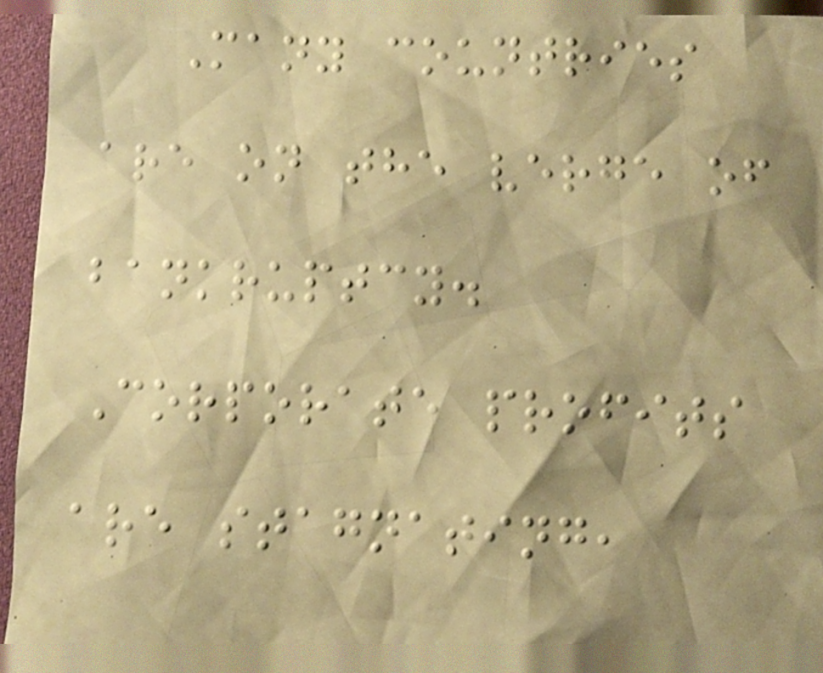Many countries
are on the verge of
bankruptcy.
Corporate profits
are stagnating,
